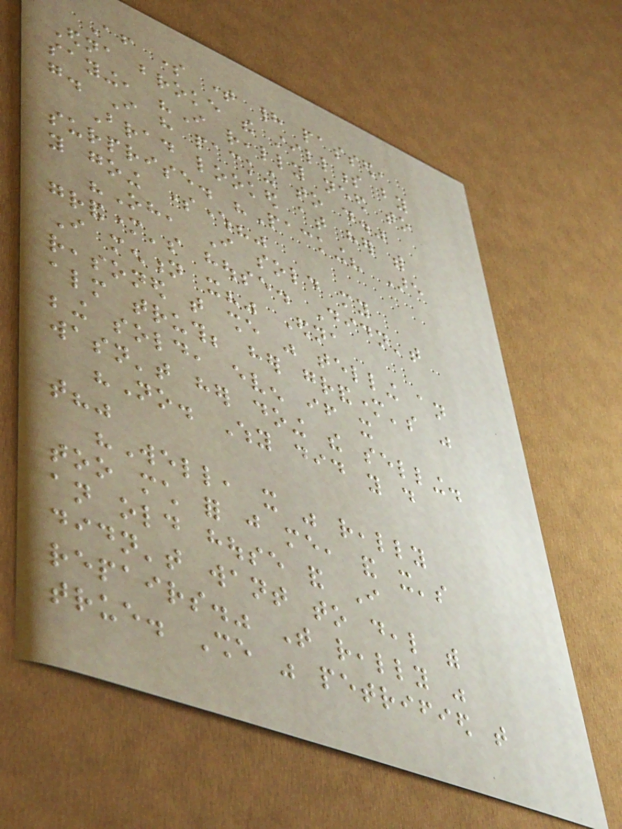After some time had passed,
Edna broke the stillness by
saying, "I really need to
go. I have packing to do."
Brad looked at her with
surprise. "Packing? Are
you going somewhere?"
"Oh, I sold my
grandmother's house. Didn't
I mention it?" Edna
reasoned that she was telling an
almost truth; her grandmother's was
being sold, even if it
wasn't her doing the selling.
"No. Why did you do
that?"
"Well, it was really
too much for just me, and it's
an old house and I
didn't want to deal with
repairs." That really was
true. She was petrified that
